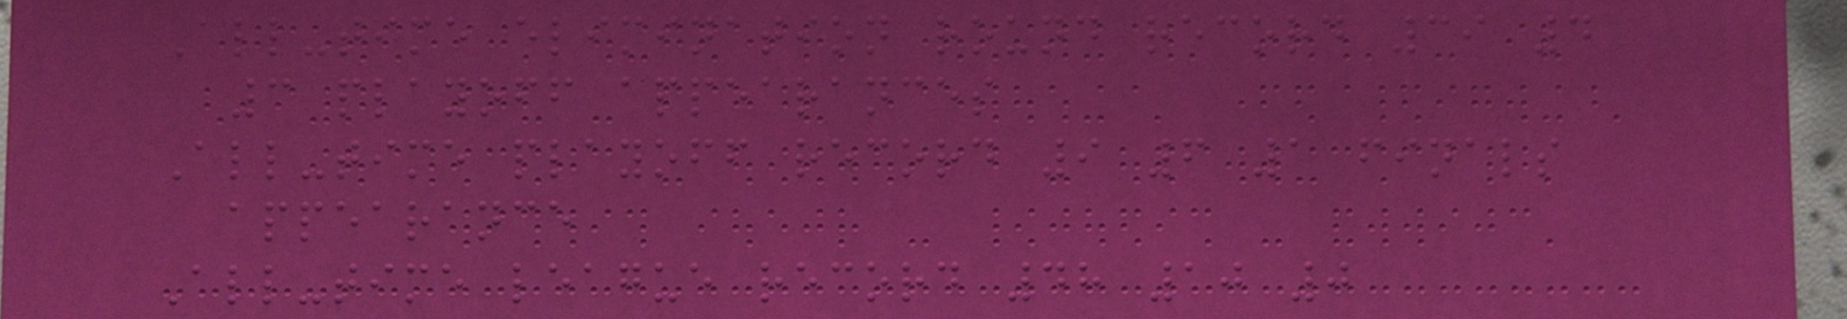All-time elimination round record 39 4
3 playoff appearances
All-time playoff record 9 6 1 finals
appearance
All-time league record 48 10 0
